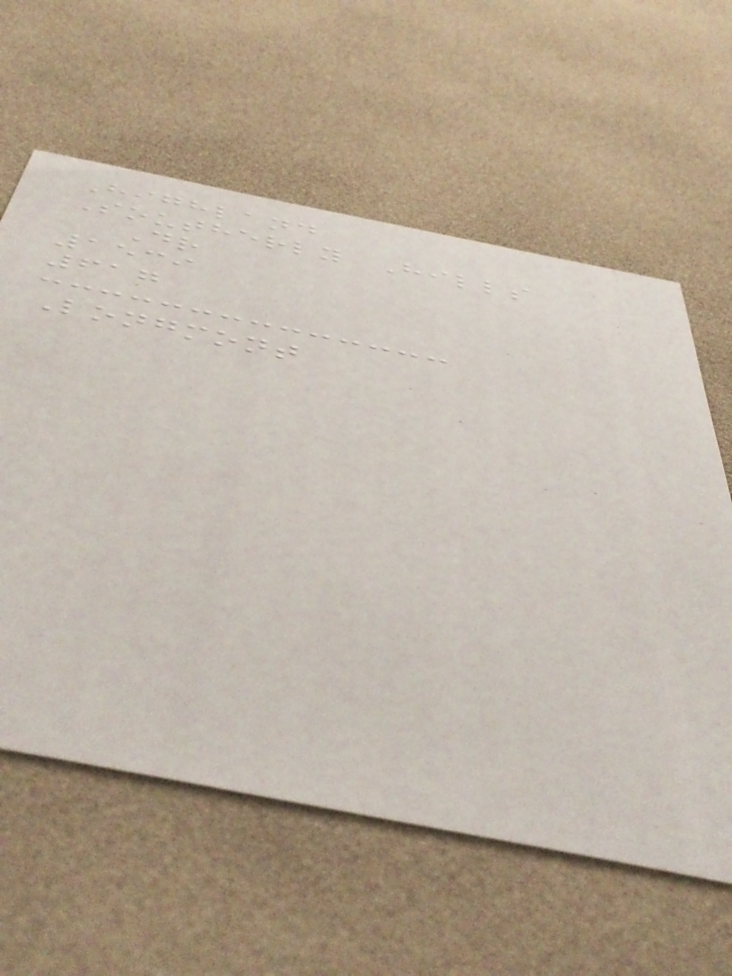Highland
Southerly Hills
Dr
1539
617
Longmont
